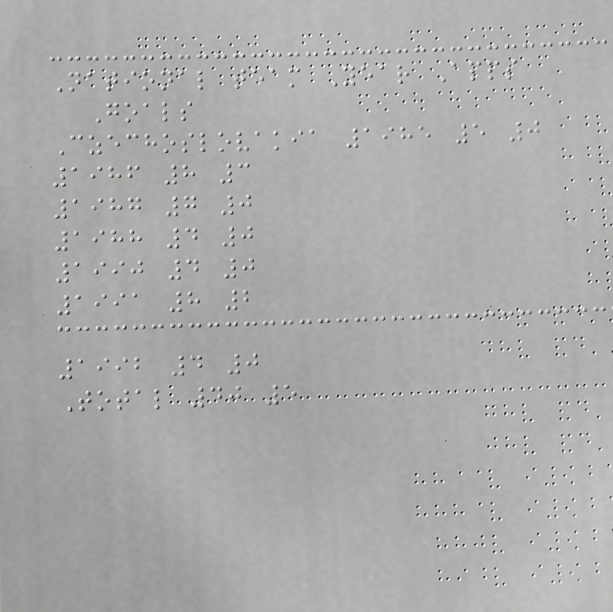National team Year Apps
Goals
Czechoslovakia 1985 5 0
1986 8 3
1987 7 0
1988 4 0
1990 4 0
1991 8 2
1992 4 0
Total 40 5
